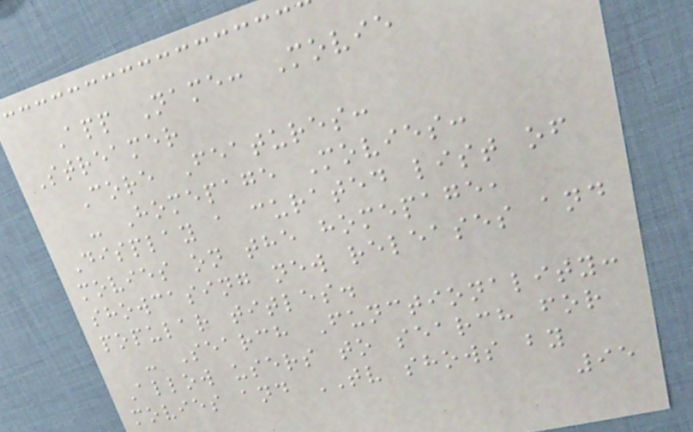App Name: Movie
Streamer
Core Features:
- Homepage Movies:
Display a curated list of
movies on the homepage,
showcasing new releases and
popular titles.
- Search Functionality:
Allow users to search for
movies and TV shows by
95
